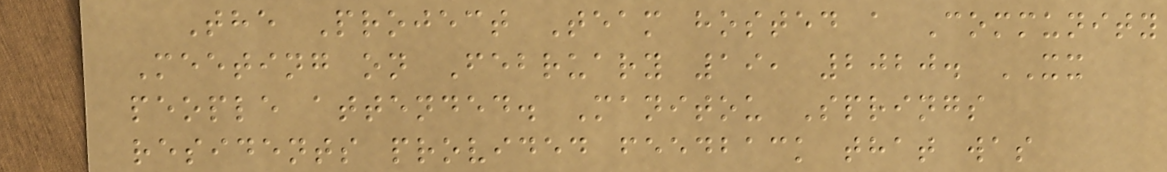The Project Team hosted a Community
Meeting on February 19, 2020. XX
people attended. Manitou Springs
residents provided feedback that was
